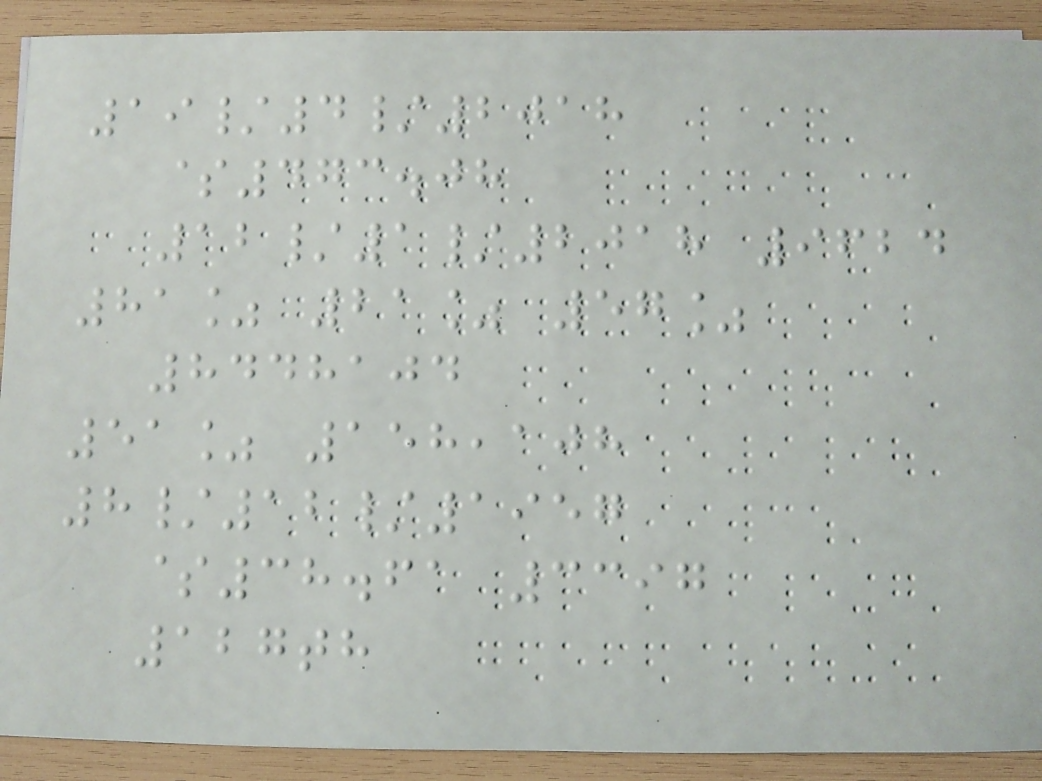19/4/2018
$473.08
12/1/2018 9624
81% 21% 57%
8448104
51% 158,108
8/12/1957
$38.61 3397
127th
